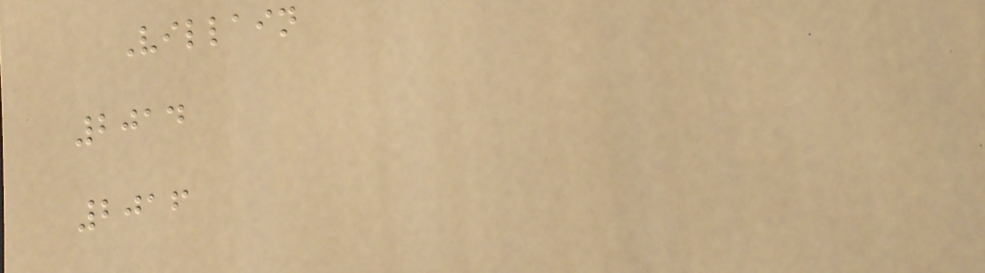Villain
2014
2016
